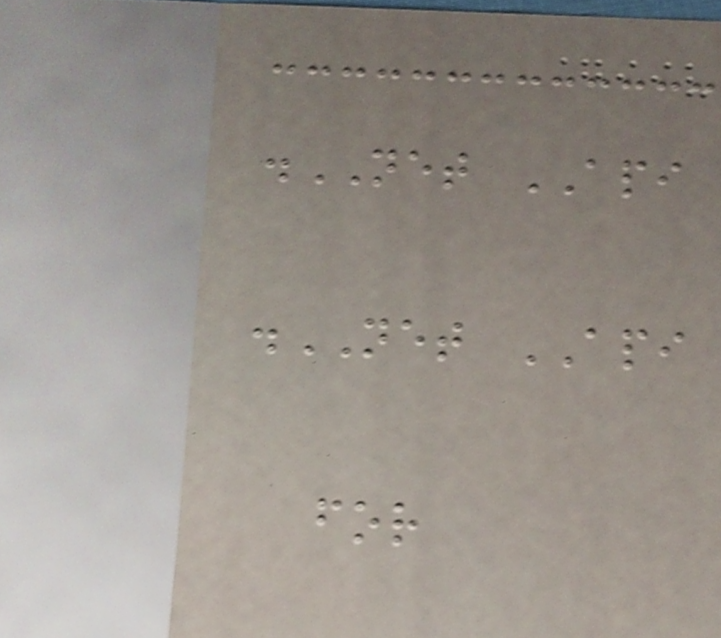.NET API
.NET API
for
